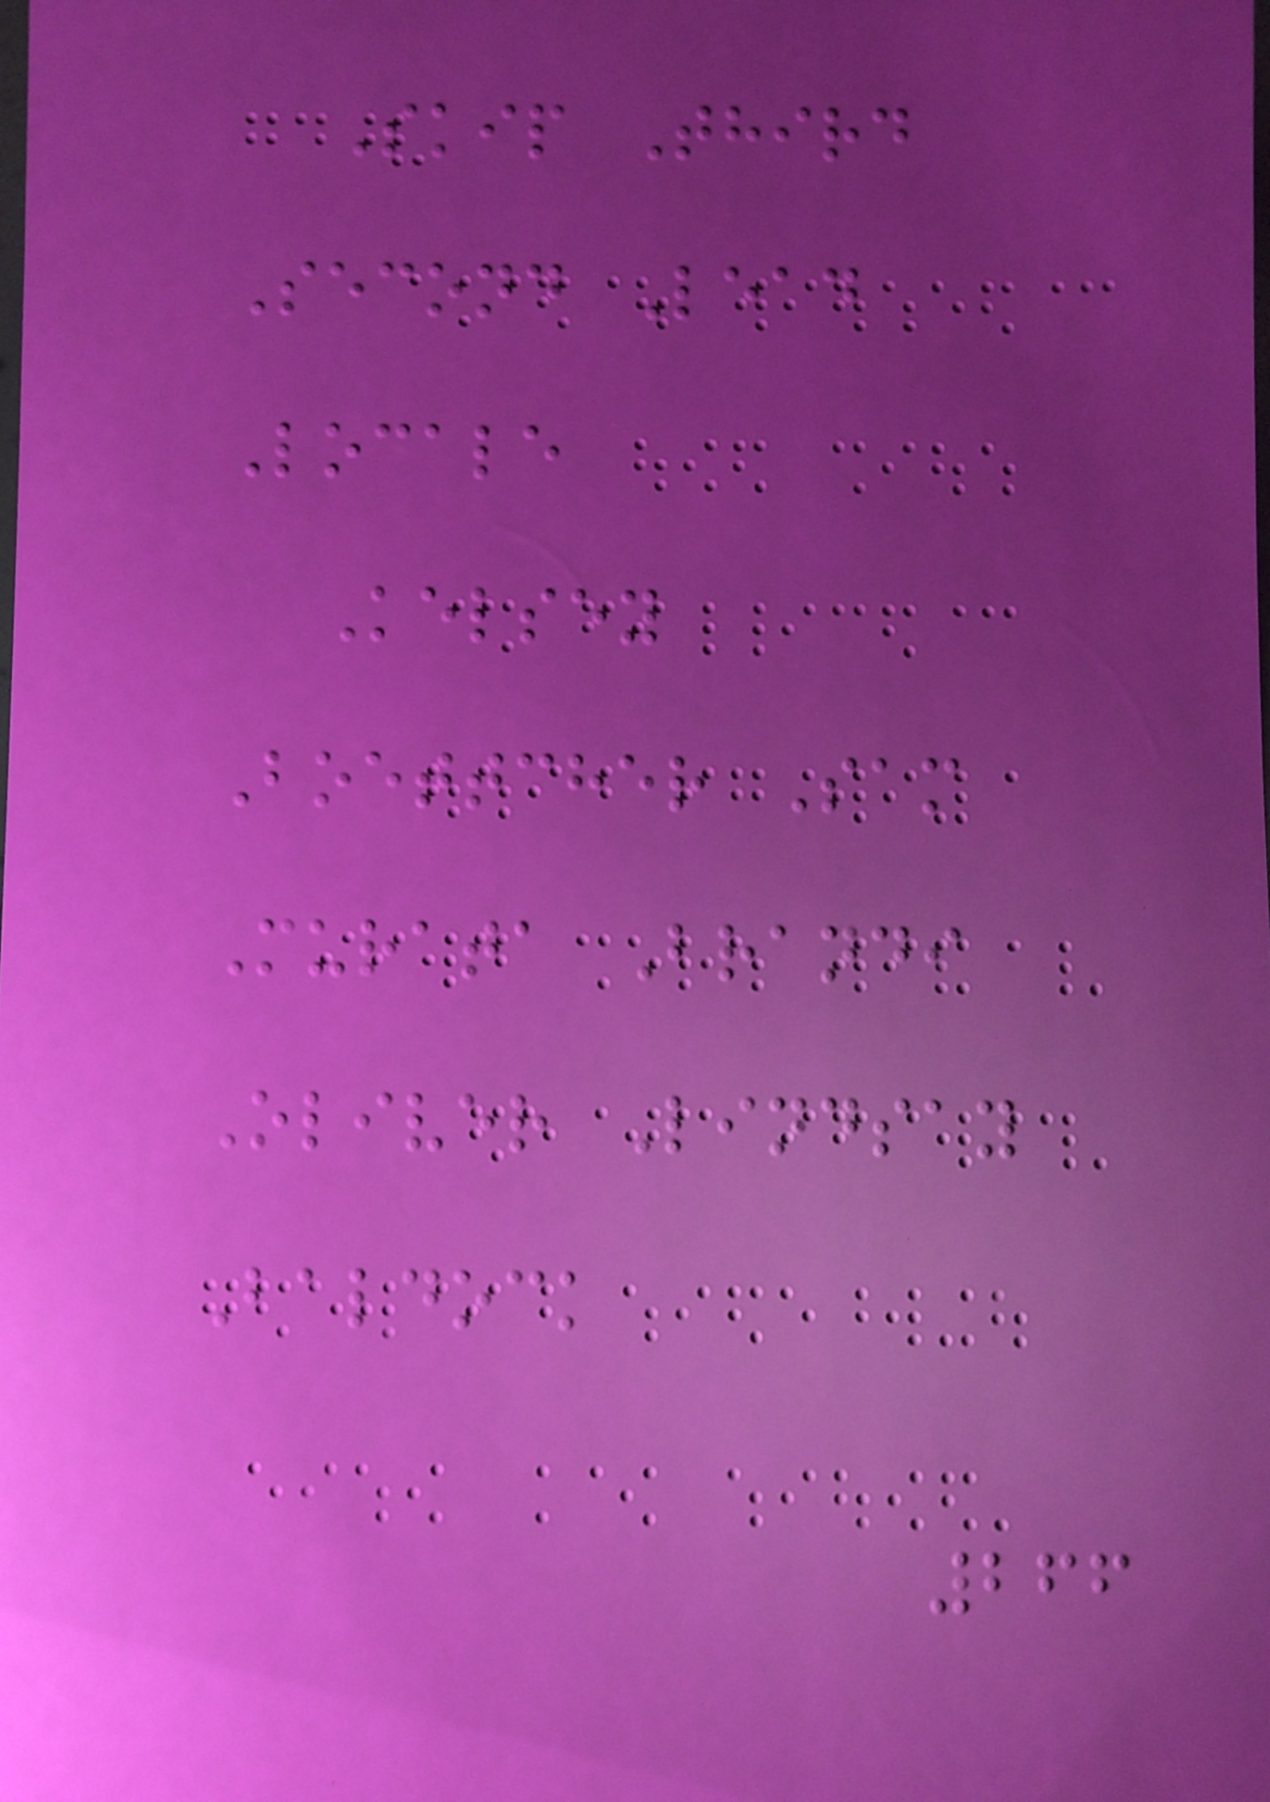Skip Third
Second Lead
Locale
Kelsey
Boettcher Sam
Murata Brandi
Oliver Lindsay
Baldock
266
